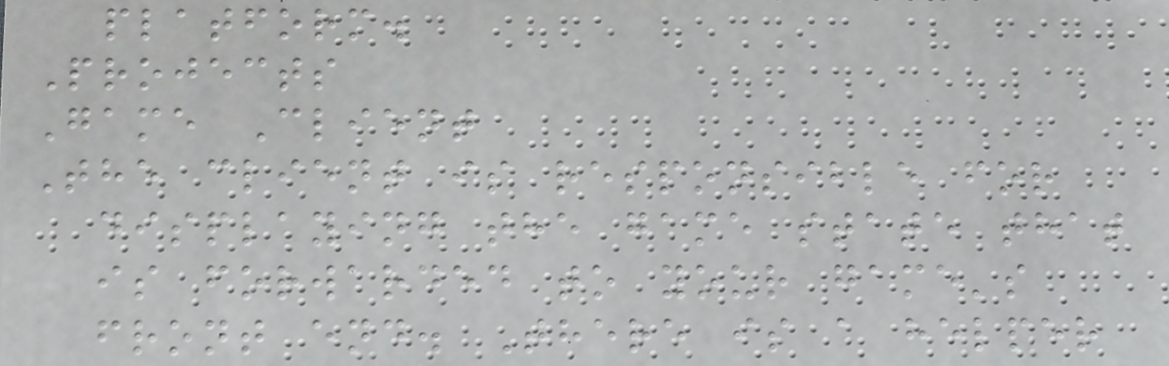platform.
Projects
Game Client
The client is responsible for
displaying the game state that
is forwarded to your game's
front end. There is a helper
